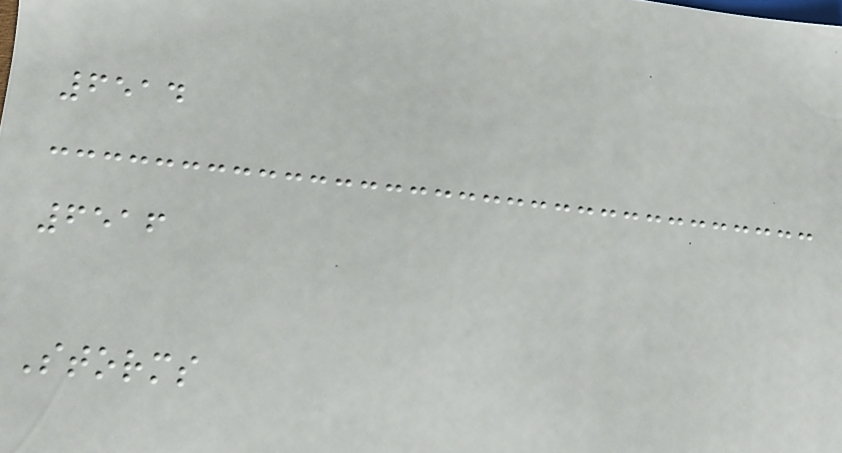6514
6516
Storms
